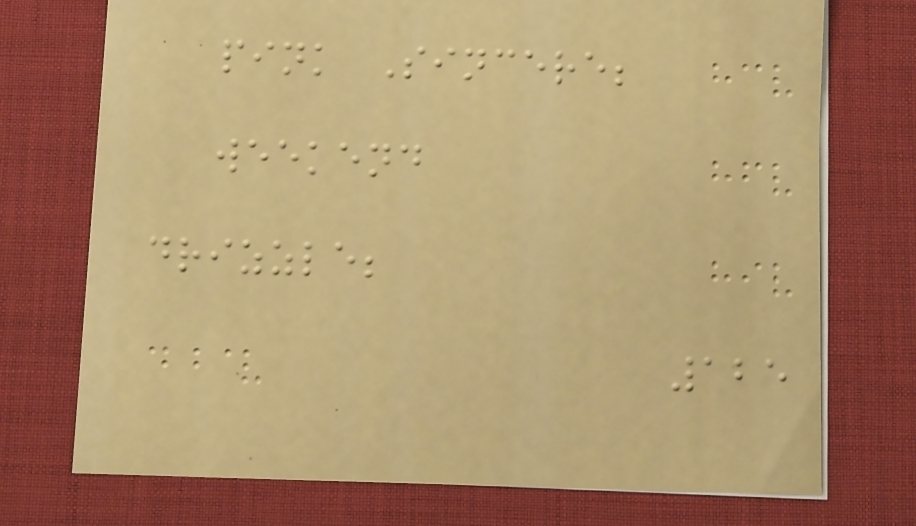pink Sincere;
weekend
drizzle;
125
